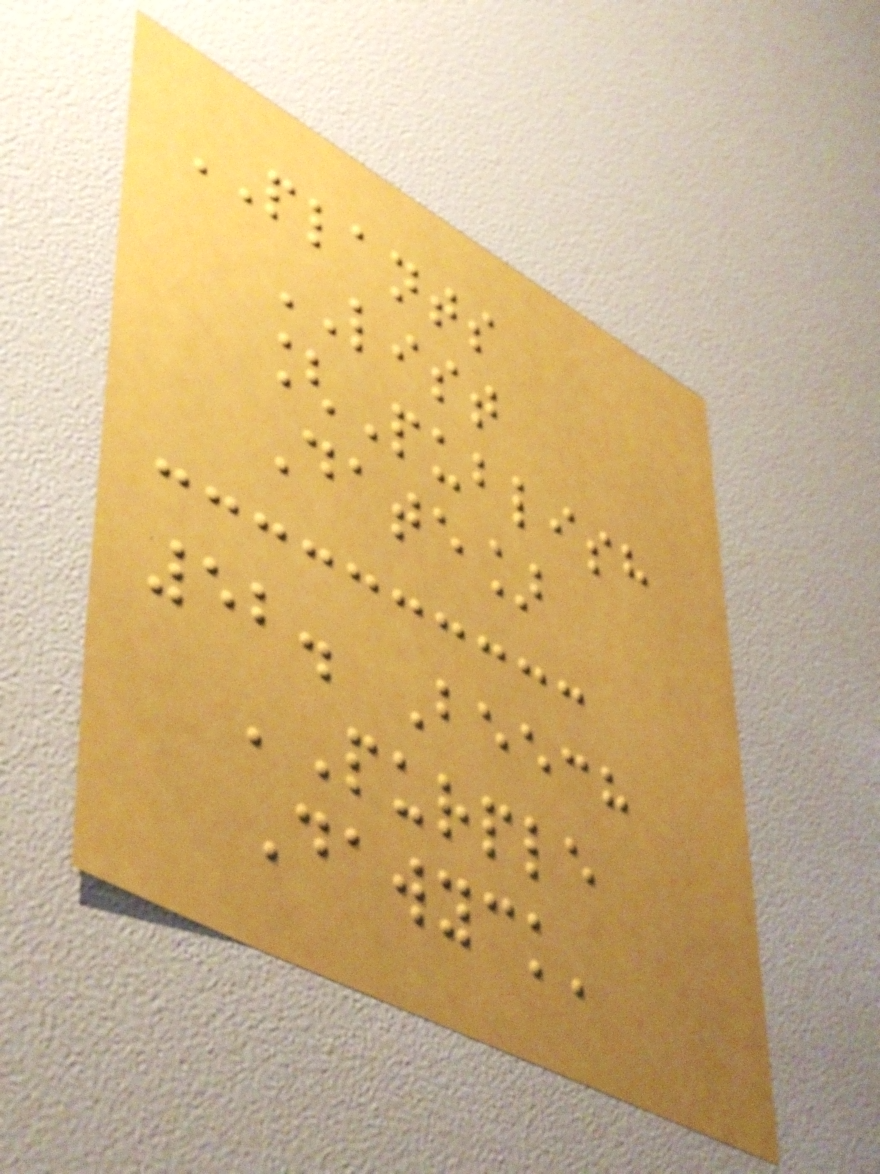PLANTS
LIST
[Publish
Date]
52. Beech
'Purple
Dawyck'
